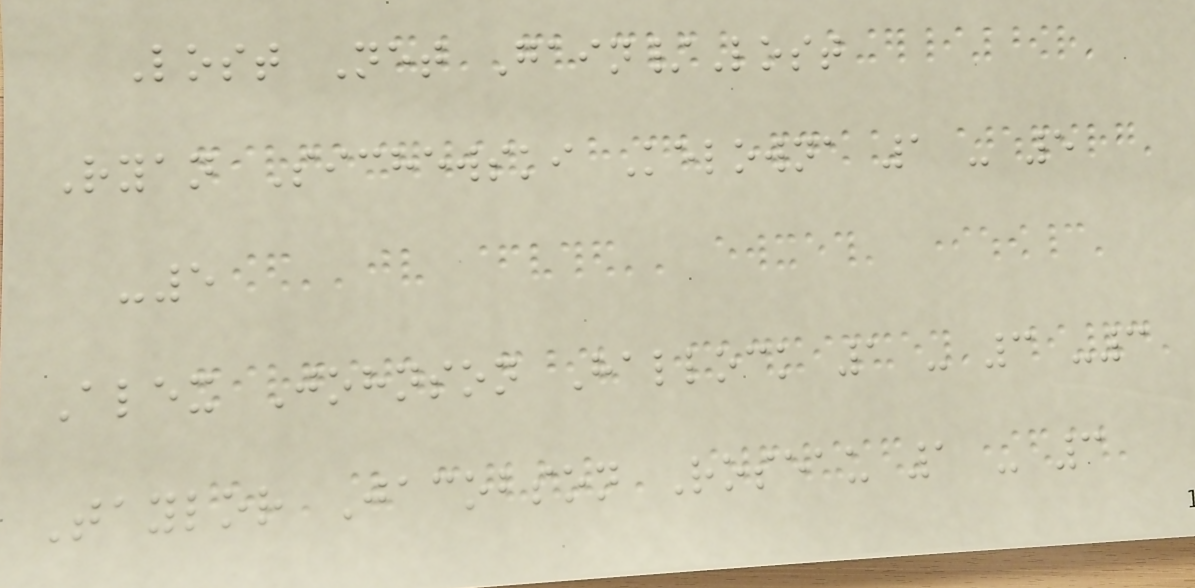Lost Net Gain/Lost
Ryan Sichewski Kelowna 1 - 5
-5
Alex Johnson Hallock 1 - 3 -3
Taylor Jacobson Roseau 1 - 3
